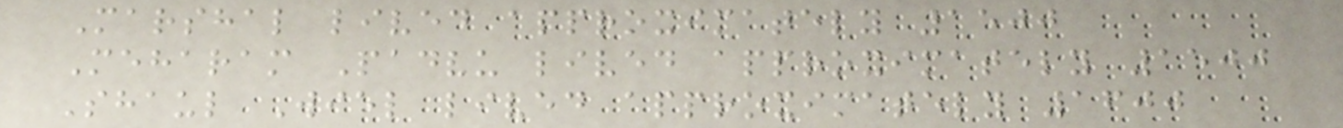Marshal lived approximately 1500
Meharam Padvu lived approximately 1500
Shaul Wiel lived approximately 1600
